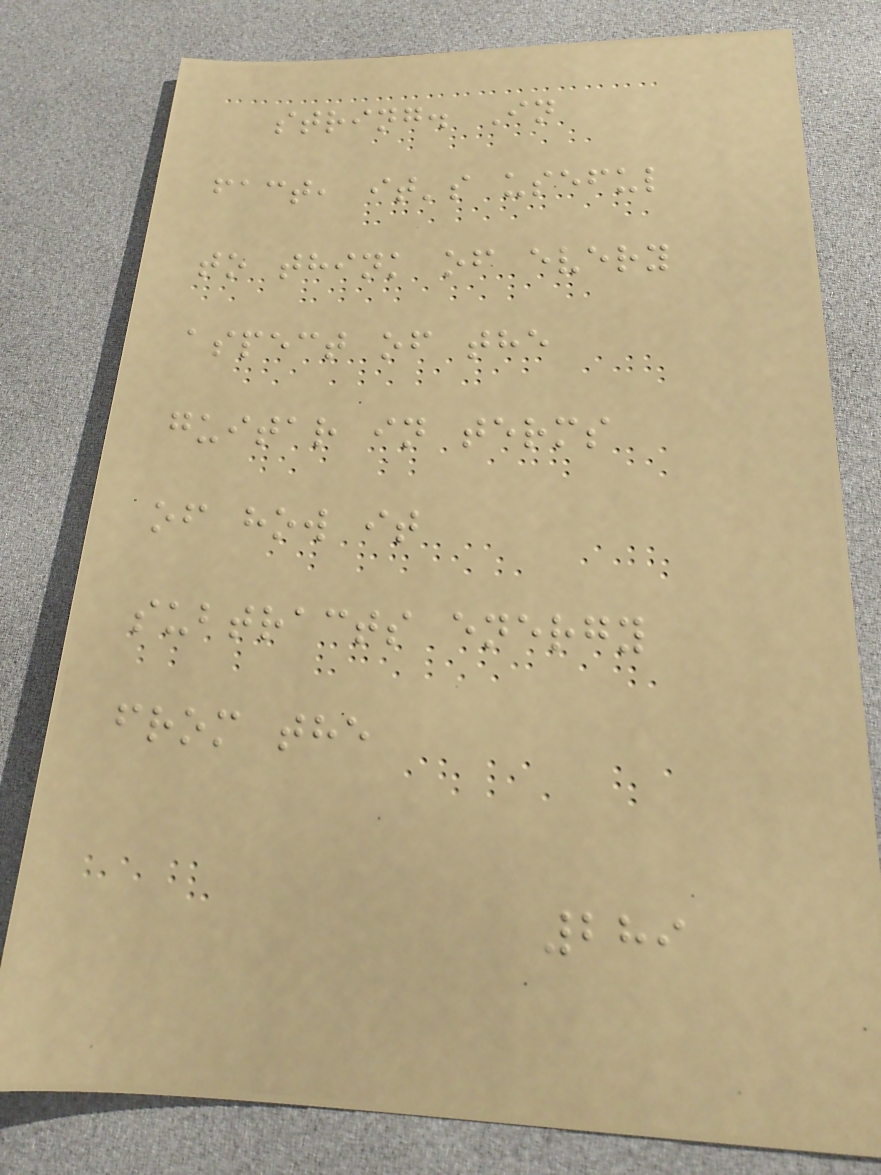string. In
fact, it's useful
to think of every
aspect of the
guitar in terms
of how it
subtracts energy
from the
289
